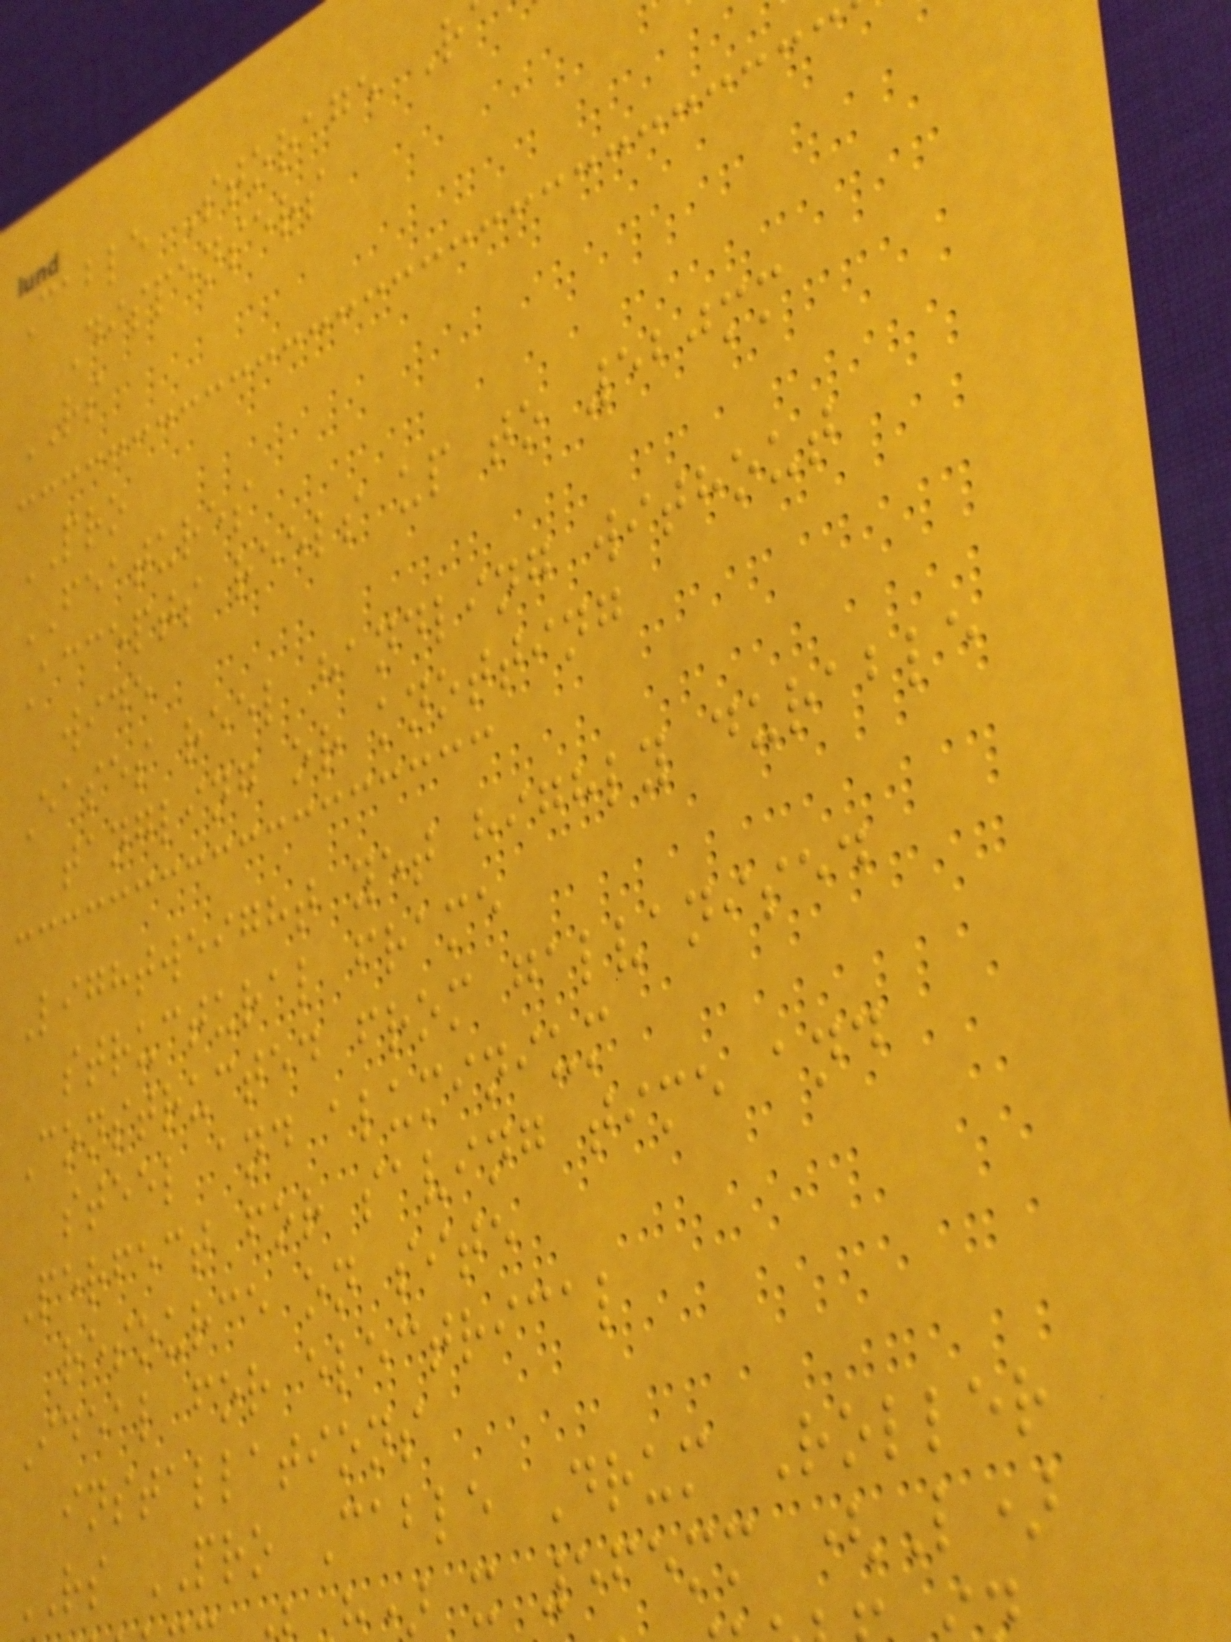Cable Storage R
Dispensers
RS
PRO
FEATURES
Accepts reels up to 520mm
wide
Eases reel handling without
tangling or knotting
Lightweight yet highly durable
structural frame
Constructed from galvanised
steel and aluminium
Perfect for saving time and
resource on site
Ideal for electrical
installations
RS PRO Cable Drum Roller
) x 565mm (L)
